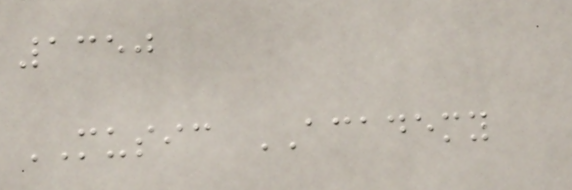1350
MUSIC ACADEMY
